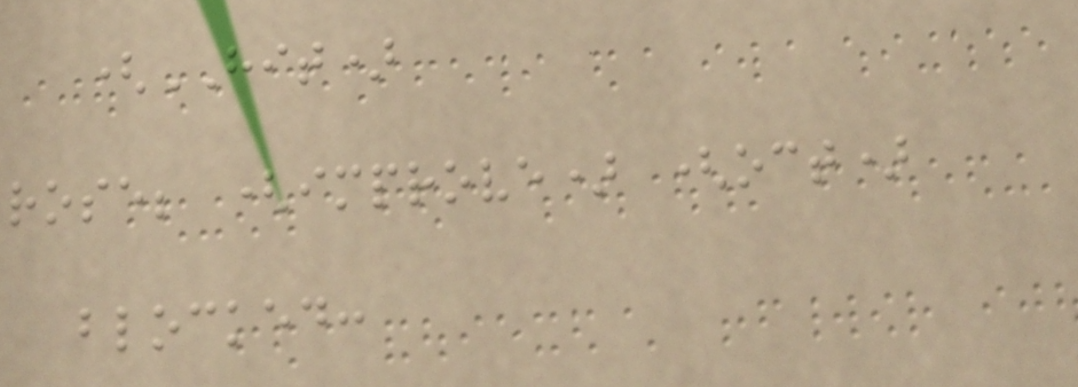(HIT)
rose; (improve) (oct)
blocked:
